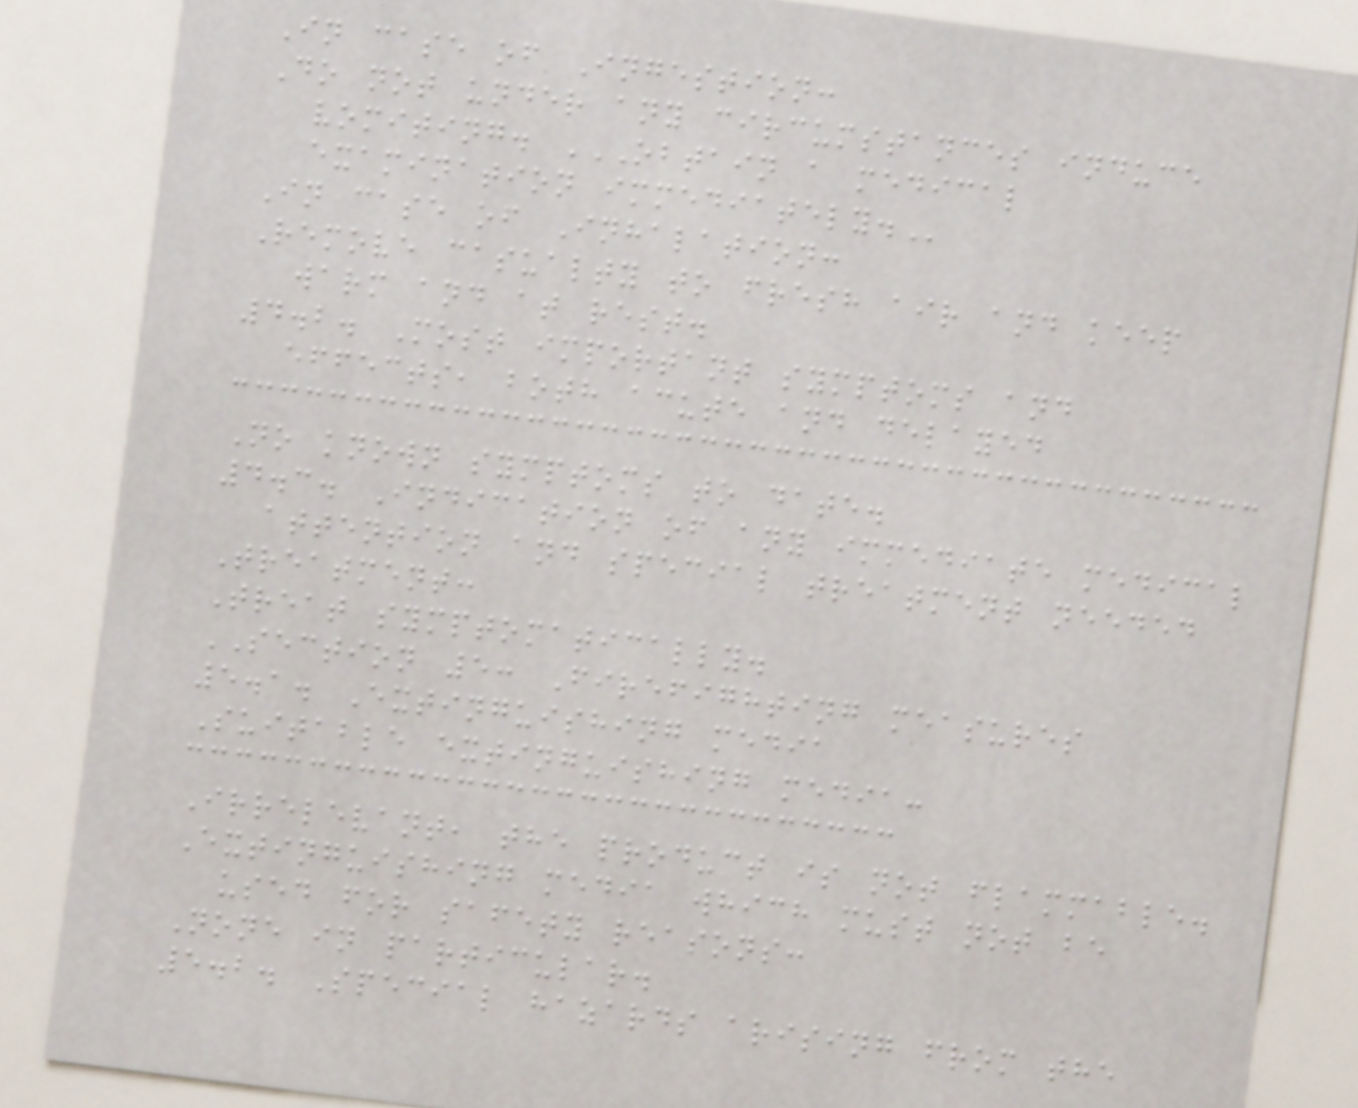In case of Ingestion:
Do not under any circumstances induce
vomiting. OBTAIN A MEDICAL
EXAMINATION IMMEDIATELY.
In case of Inhalation:
Remove casualty to fresh air and keep
warm and at rest.
4.2. Most important symptoms and
effects, both acute and delayed
No known symptoms to date.
4.3. Indication of any immediate medical
attention and special treatment needed
Treatment:
Treat symptomatically.
SECTION 5: Firefighting measures
5.1. Extinguishing media
Suitable extinguishing media:
Irrelevant, the product is not flammable.
Extinguishing media which must not be
used for safety reasons:
None in particular.
5.2. Special hazards arising from the
